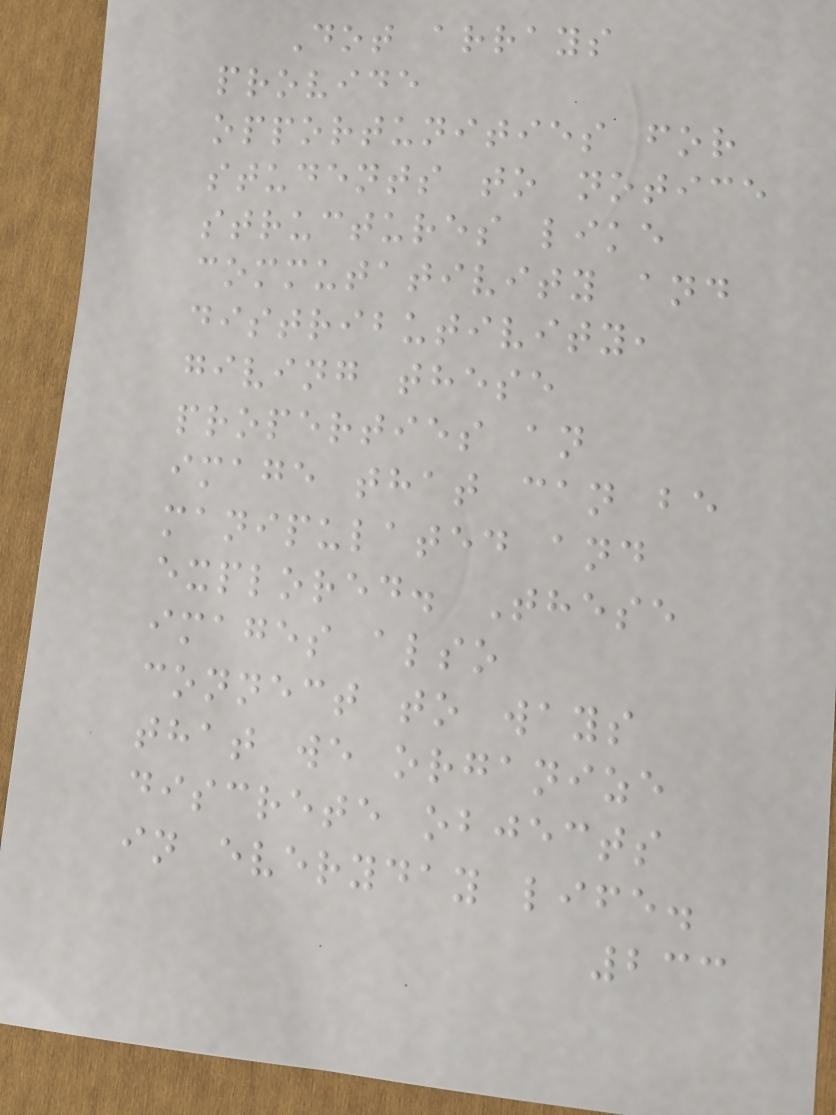Dot arrays
provide
opportunities for
students to notice
structures like
commutativity and
distributivity,
giving these
properties an
image that can be
manipulated and
explored. These
images also
connect to ways
that we organize
discrete objects
in everyday life.
233
